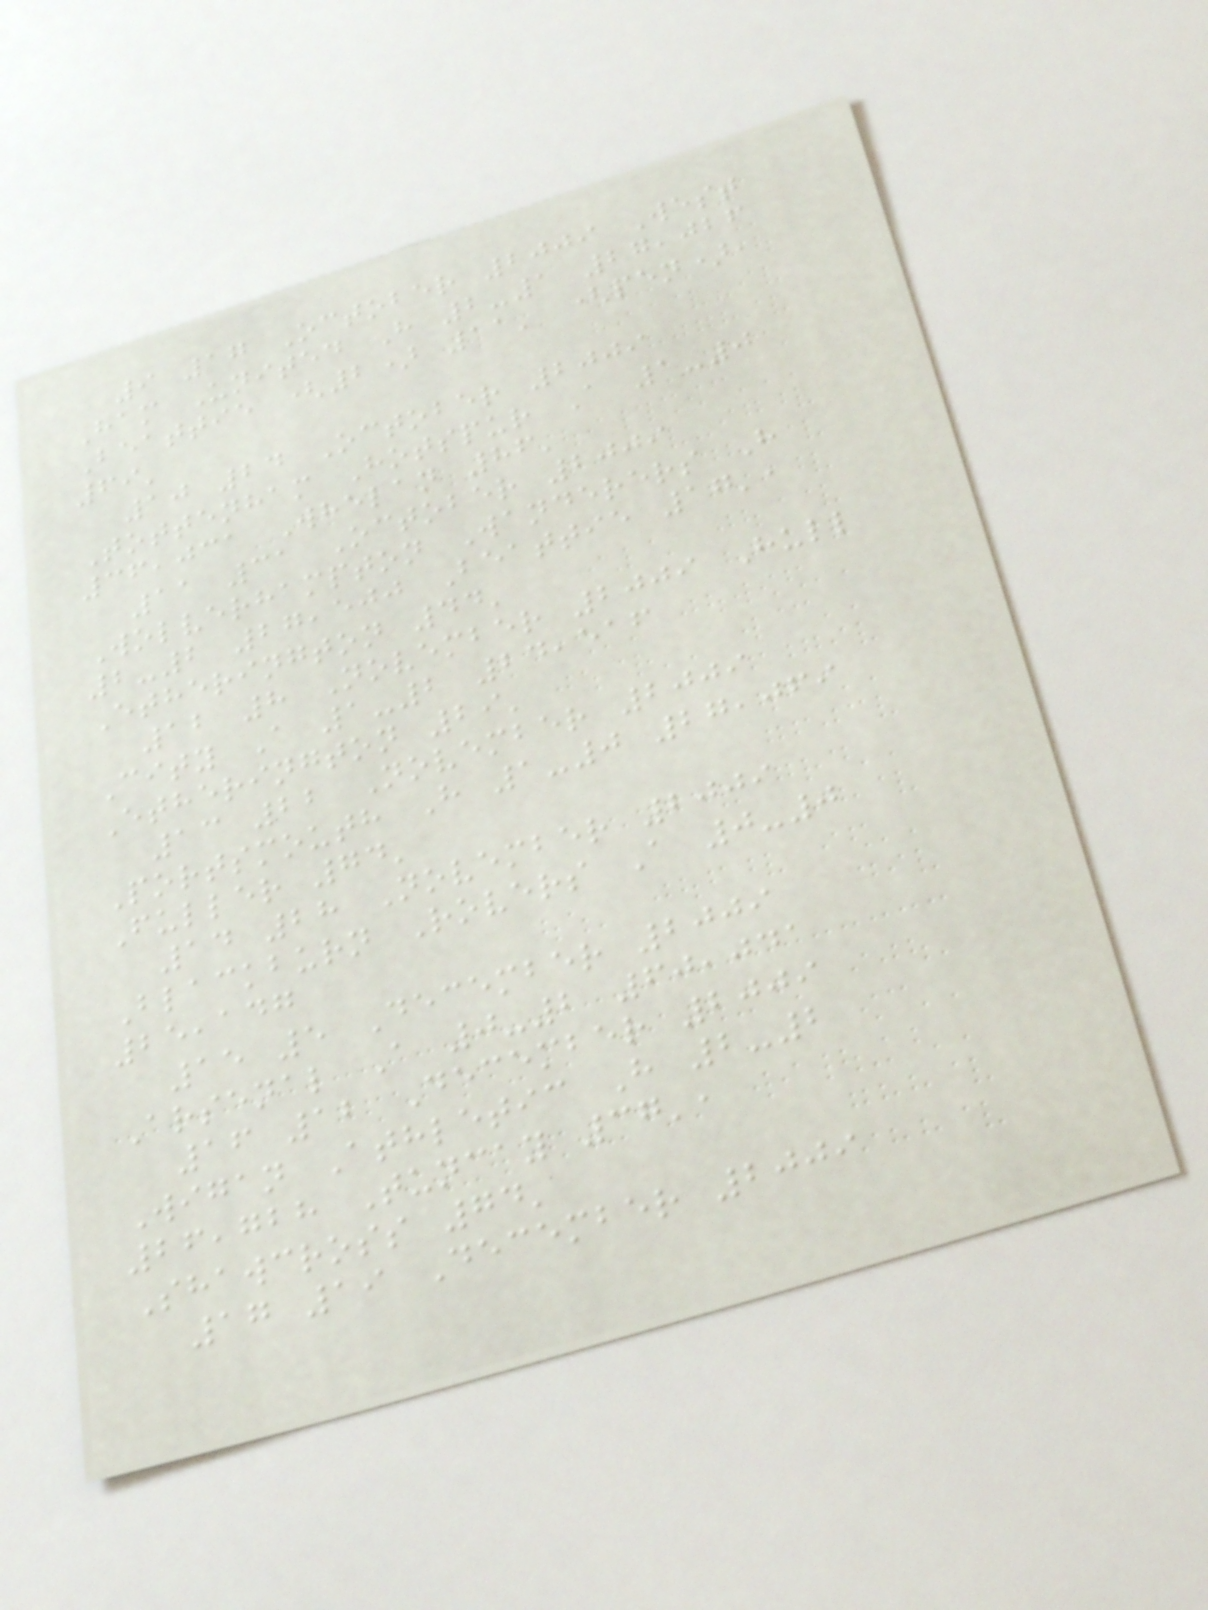9 17 October 2009 West
Ham United H 2-1 27,026
Beattie (2) 11' (pen),
69'
10 24 October 2009
Tottenham Hotspur A 1-0
36,031 Whelan 86'
11 31 October 2009
Wolverhampton Wanderers H
2-2 27,500 Beattie 17',
Etherington 44'
12 8 November 2009 Hull
City A 1-2 24,516
Etherington 29'
13 22 November 2009
Portsmouth H 1-0 27,069
Fuller 74'
14 28 November 2009
Blackburn Rovers A 0-0
25,147
15 5 December 2009
Arsenal A 0-2 60,041
16 12 December 2009
Wigan Athletic H 2-2
26,728 Tuncay 37',
Shawcross 74'
17 19 December 2009
